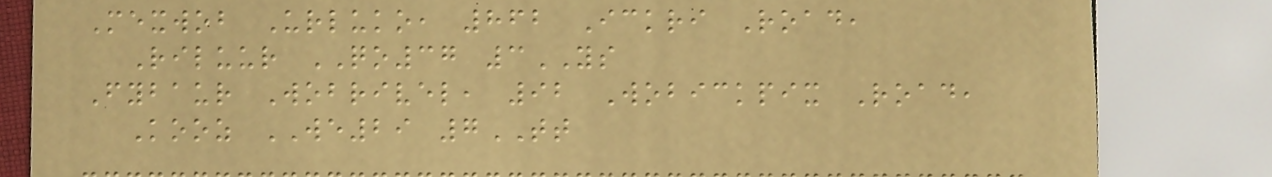Mexwob Urluko, 862 Ickri Road,
Riluur QO37 3YS
Fybaur Wobrivel, 92 Wobickpix Road,
Kooz WE29 7TT
